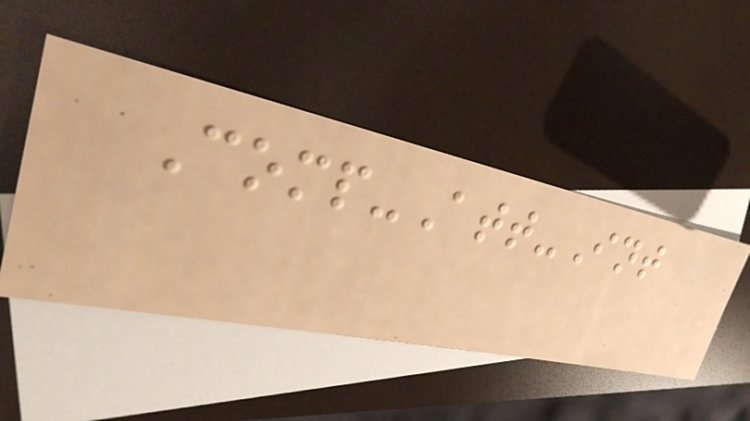Comp-Att-Int
